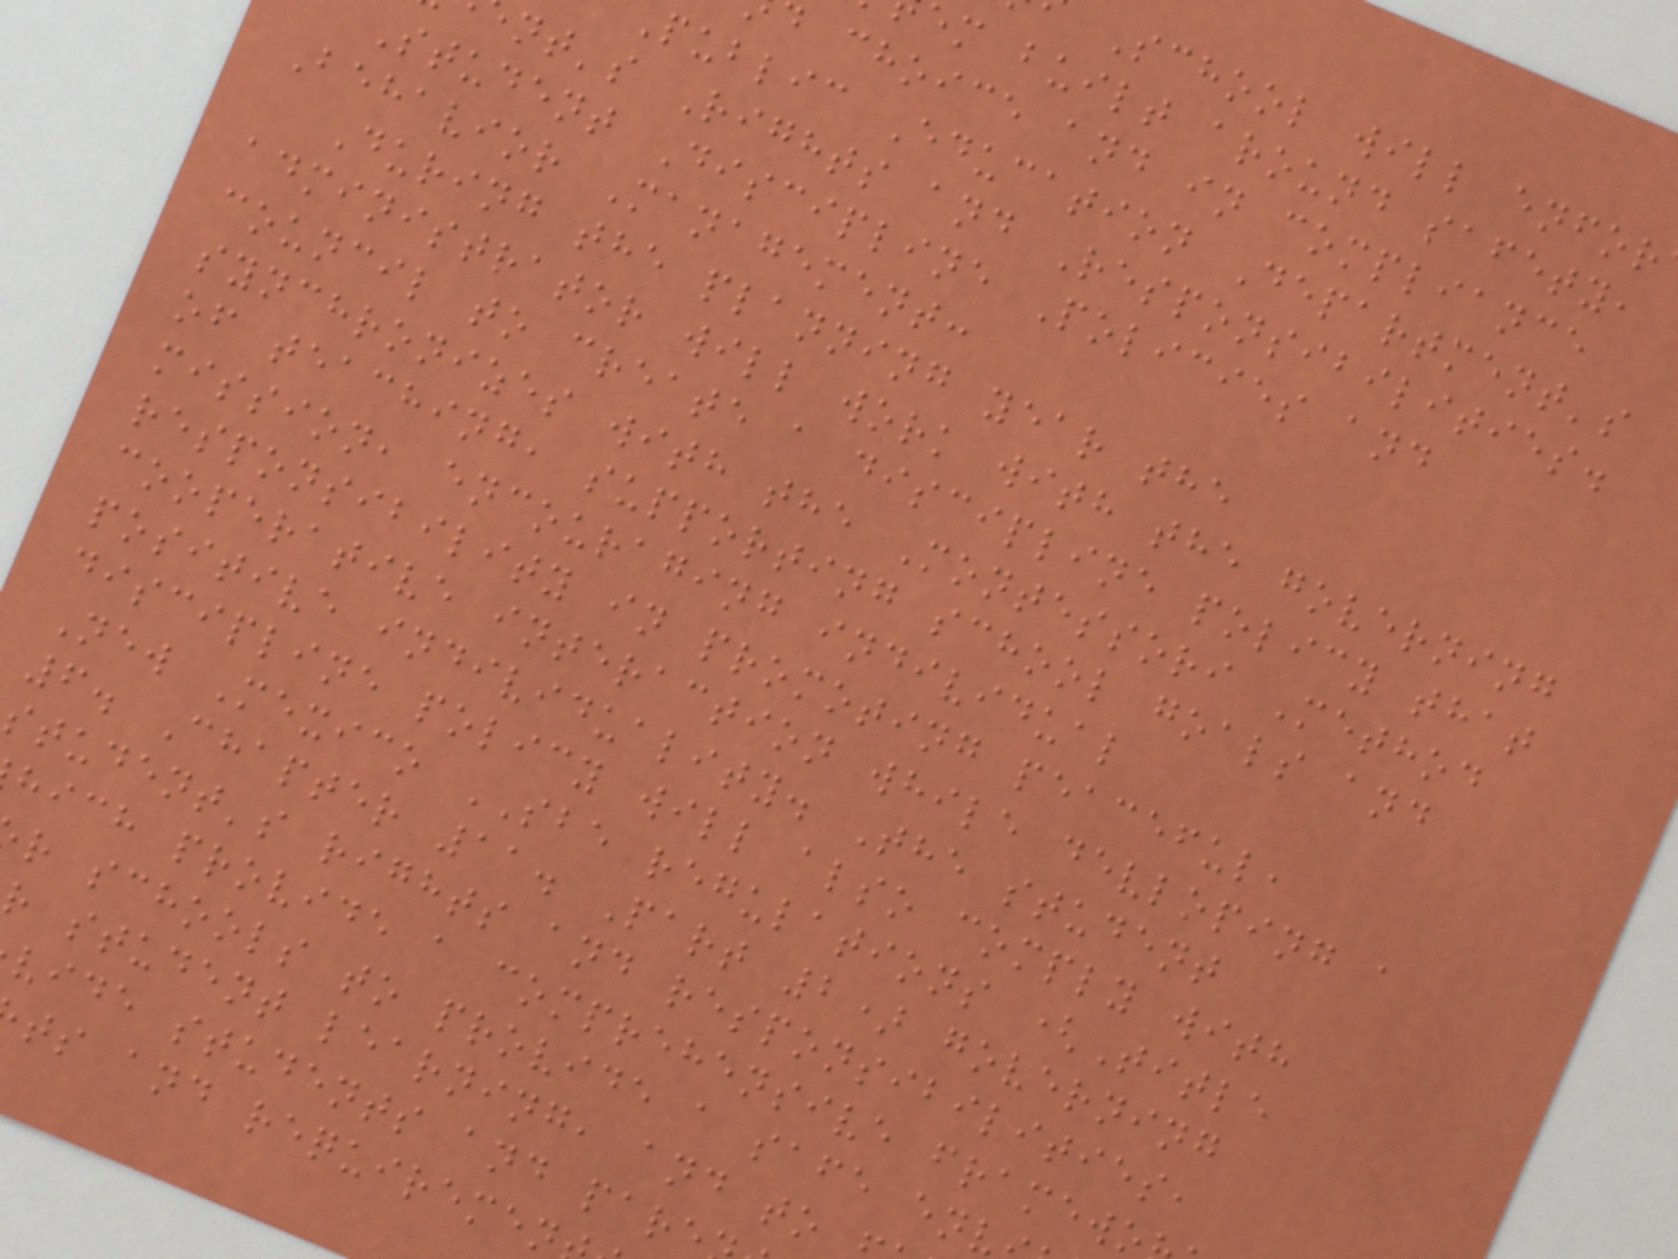School will enfor
em built around safety,
choice and in compliance
public Education Department's
nt's Rights and Responsibilities.
Student Discipline Policies and
Behavior Management:
During the planning year the
administrator will work with the governing
council to create a discipline policy that
synchronizes with the Montessori Method
of teaching, supporting school goals and
mission, encouraging individual
responsibility in promoting peaceful,
cooperative interaction while devloping a
positive individuality. The student
discipline policy will also comply with
New Mexico SBE regulations (Title
6. Chapter 11. Part 2) governing
student's rights and responsibilities,
hich provide a comprehensive framewo
r schools to provide a safe env
r student learning, and to
vide students and pare
ts and requiremen
